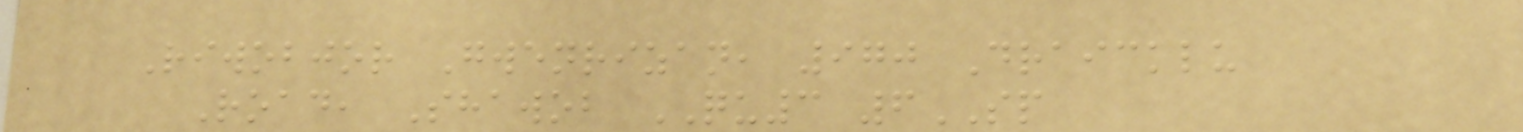Riwobjor Gwenrizan, 970 Draicklu
Road, Shawob QU3 6SP
